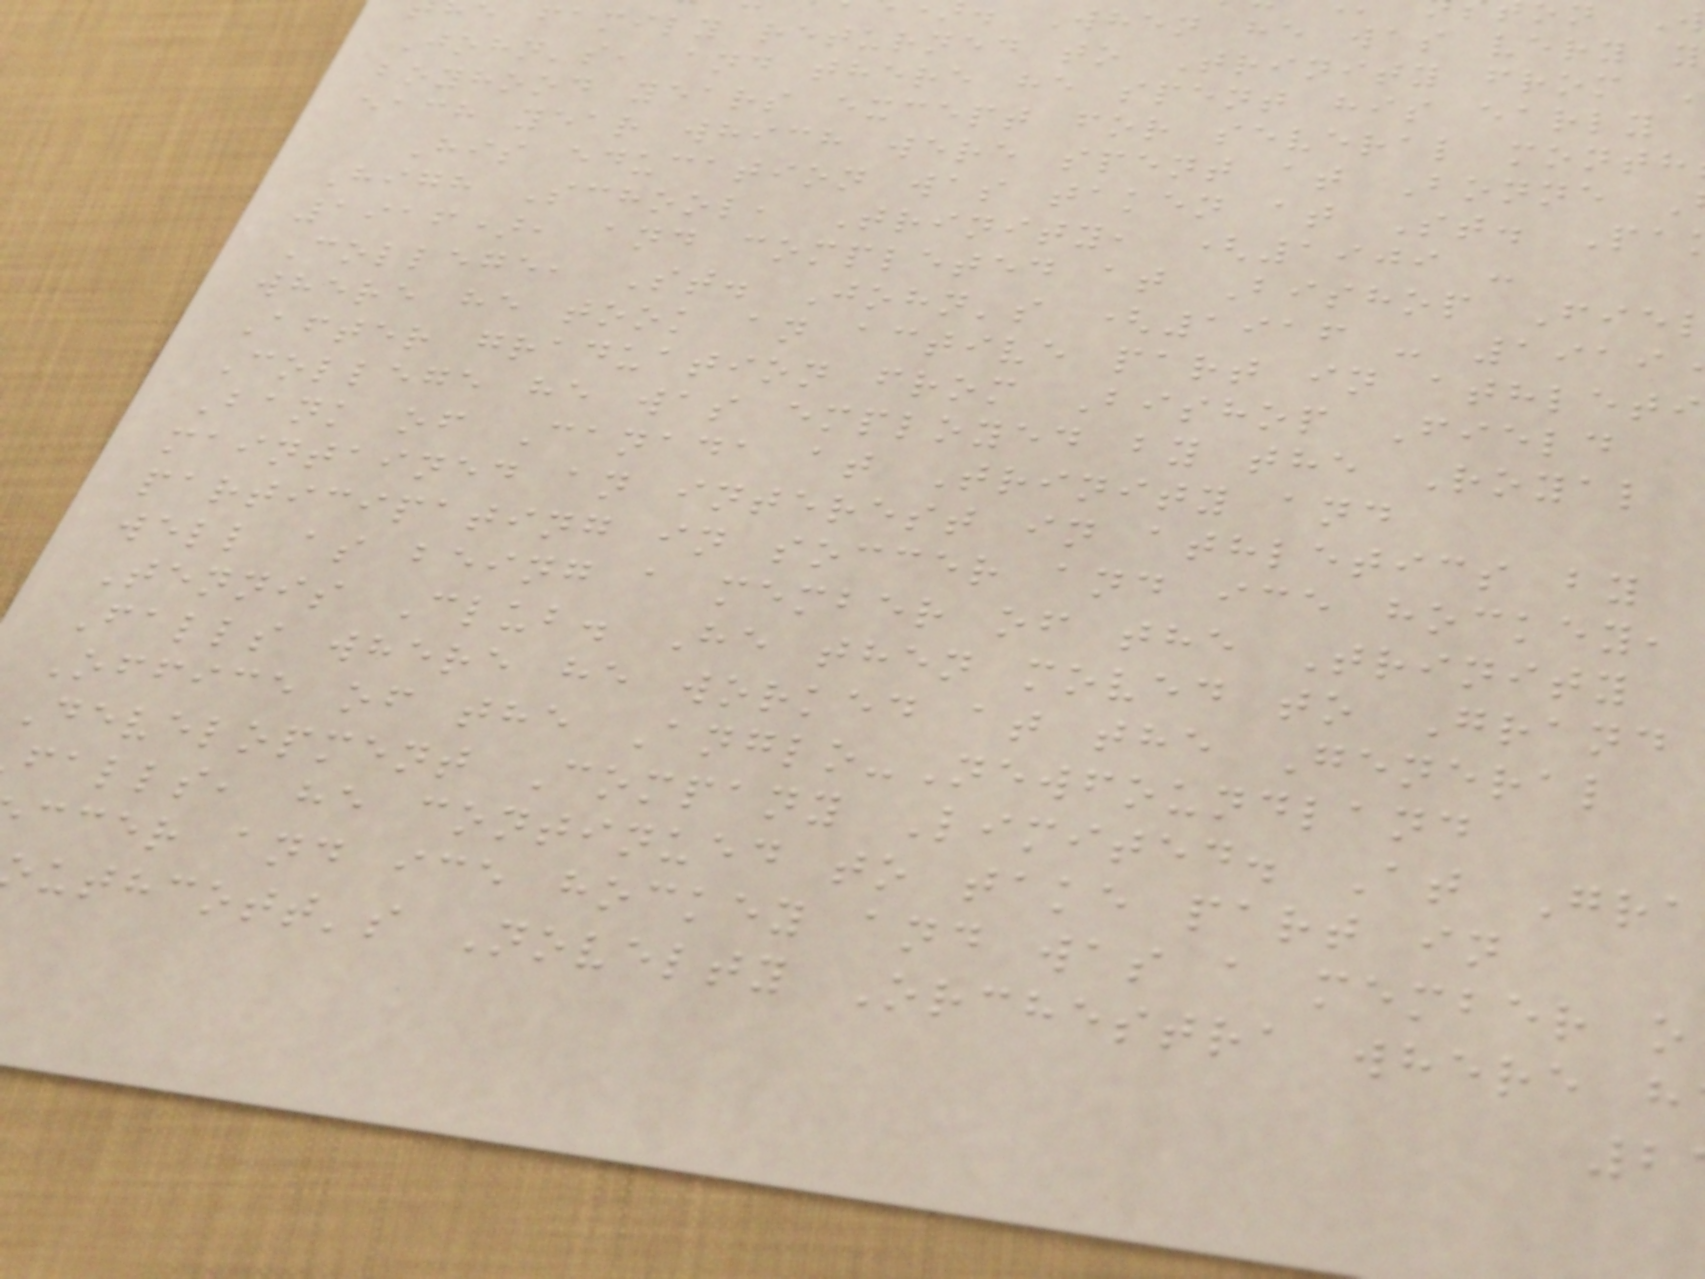When he was very y
family returned to Trinity from
John's, and there he spent his early
boyhood years except for several month
each year which were spent at Bonne
His education was taken at St. Pa
High School, Trinity, (1909 -
1916), and completed at Bishop Fie
College, St. John's (1916 - 1919
where he took an active part in athleti
After graduation from Bishop Field
College he was employed by the Royal
Bank of Canada at Trinity and
maintained an interest in athletics by
participating in soccer and ice hockey,
well as being a member of the Trinity
Tennis Club. He then moved to Grand
Falls where he worked at the General
Office of the Anglo-Newfoundland
Development Company Limited. At Gra
falls, he continued to take part in
ccer and ice hockey and was a member o
uthcott's Novelty Orchestra where h
